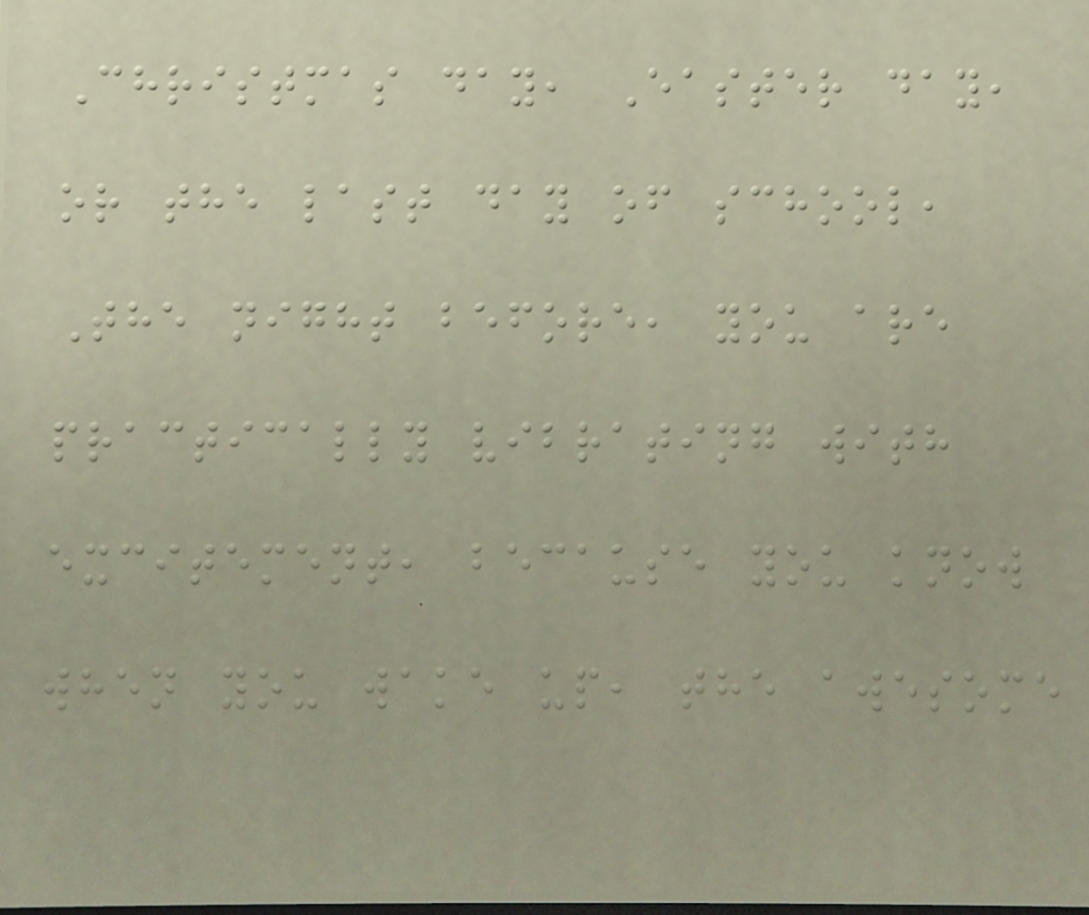Christmas day, Easter day,
or the last day of school,
The night before, you are
practically vibrating with
excitement, because you know
when you wake up, the awesome
